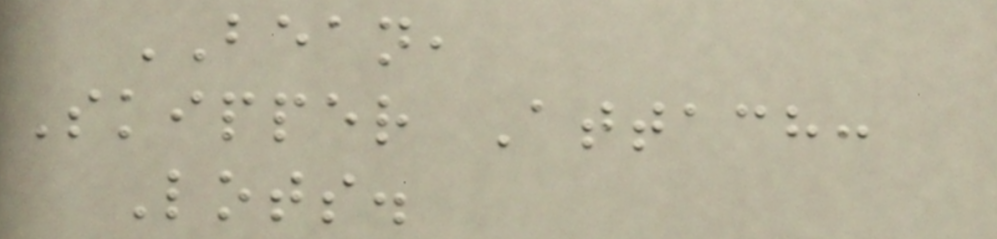BEAN,
Skipper Attach:
Lots.
